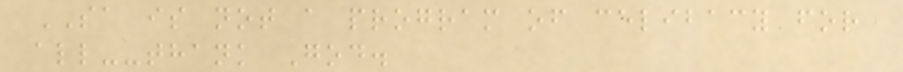SA is not a program of celibacy for
all--thank God.
